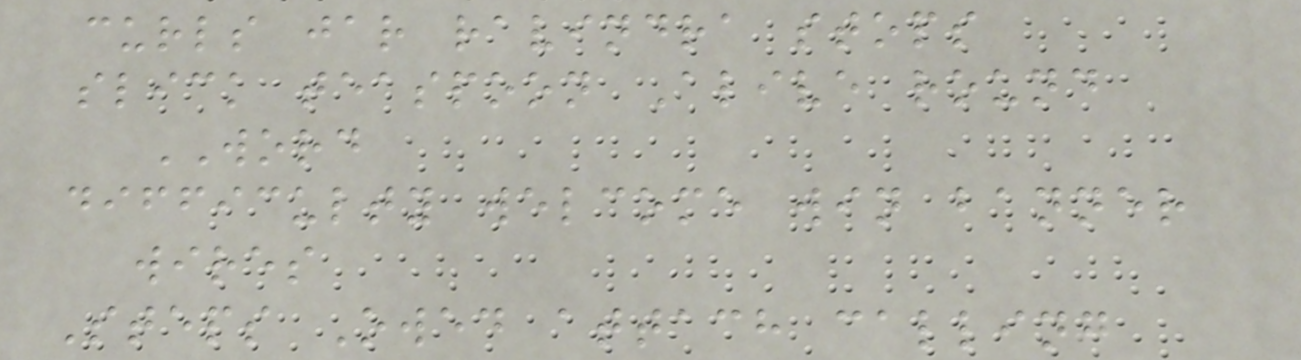curls jar ravindra stops
slick teaspoon Alive round
WORD
difficulty welcome win banner
wires
Steps Owed attach calling
